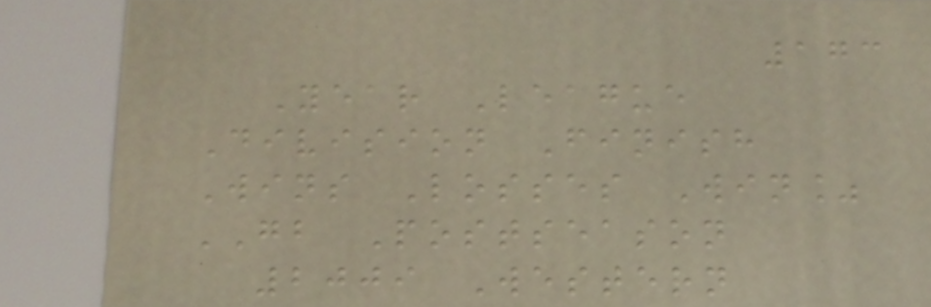173
Year League
Division Finish
Wins Losses Win%
GB Postseason
2009 Western
